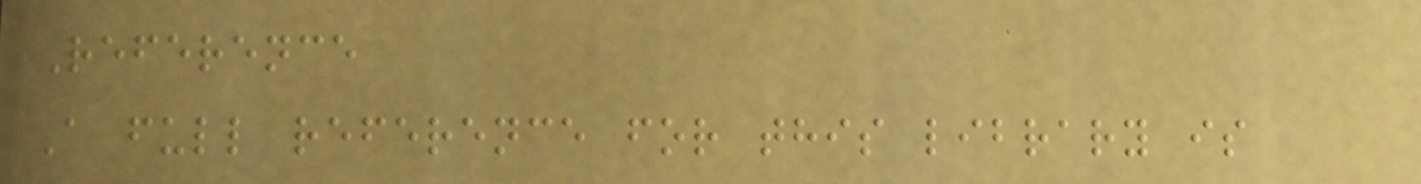Reference
A full reference for this library is
